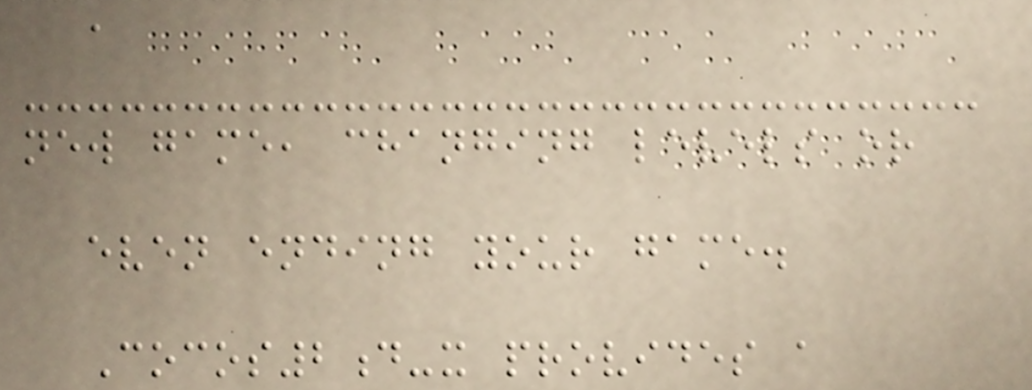a
new game, changing levels or
even ending your game.
Cocos2d-x provides a
